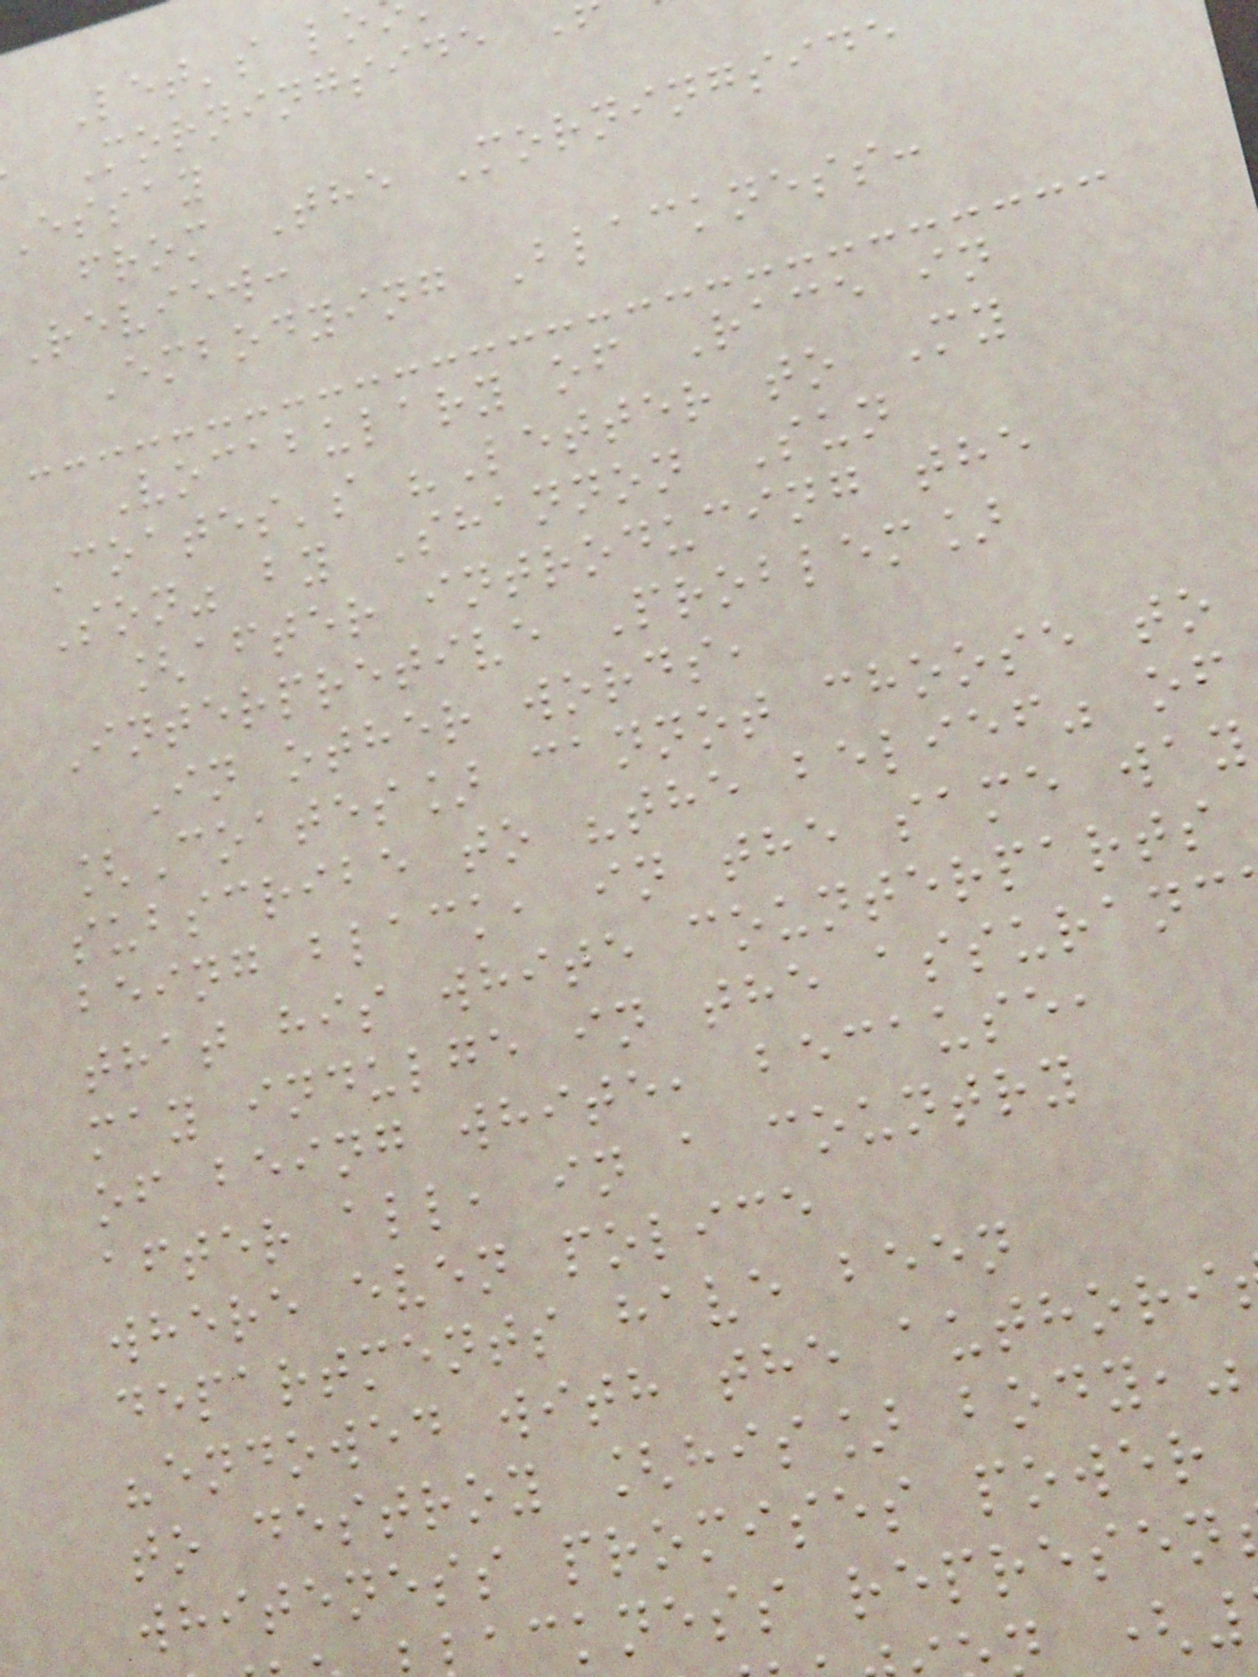Let's lo
Morningside
Essay
from The Morningside
Review:
Embodying Blackness:
Vocabulary of Race in
Coates's "Letter to My
Son" by Shannon Sun
[after introducing the
Interpretive Problem]
In other words,
[Coates] cannot choose to
subscribe to "the belief" of
being black, in the same way
that his white counterparts
may indulge in the assuranc
of being white, because,
after all, in a country
where even police
departments have been
"endowed with the authori
to destroy [his] body,"
whiteness promises power
ckness represen
